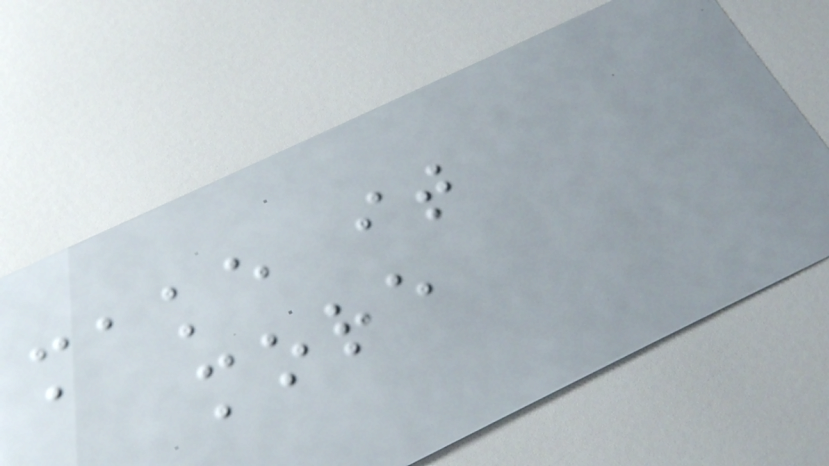make it
more
